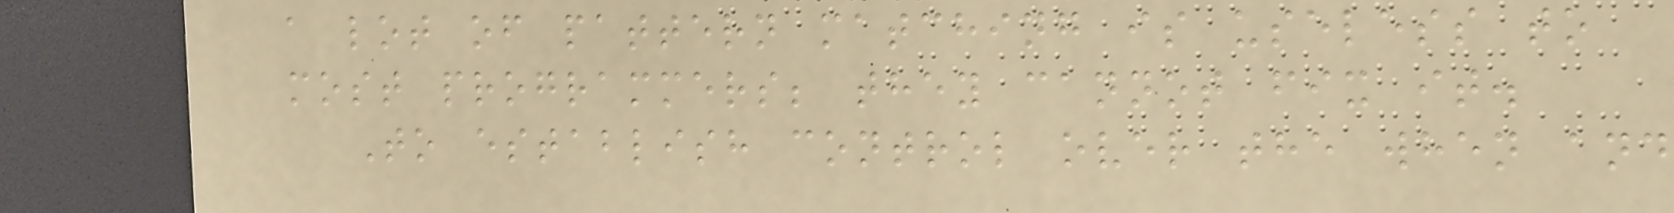a lot of pattern matching is useless to
most programmers; they cannot fix it.
To establish control over the when and
